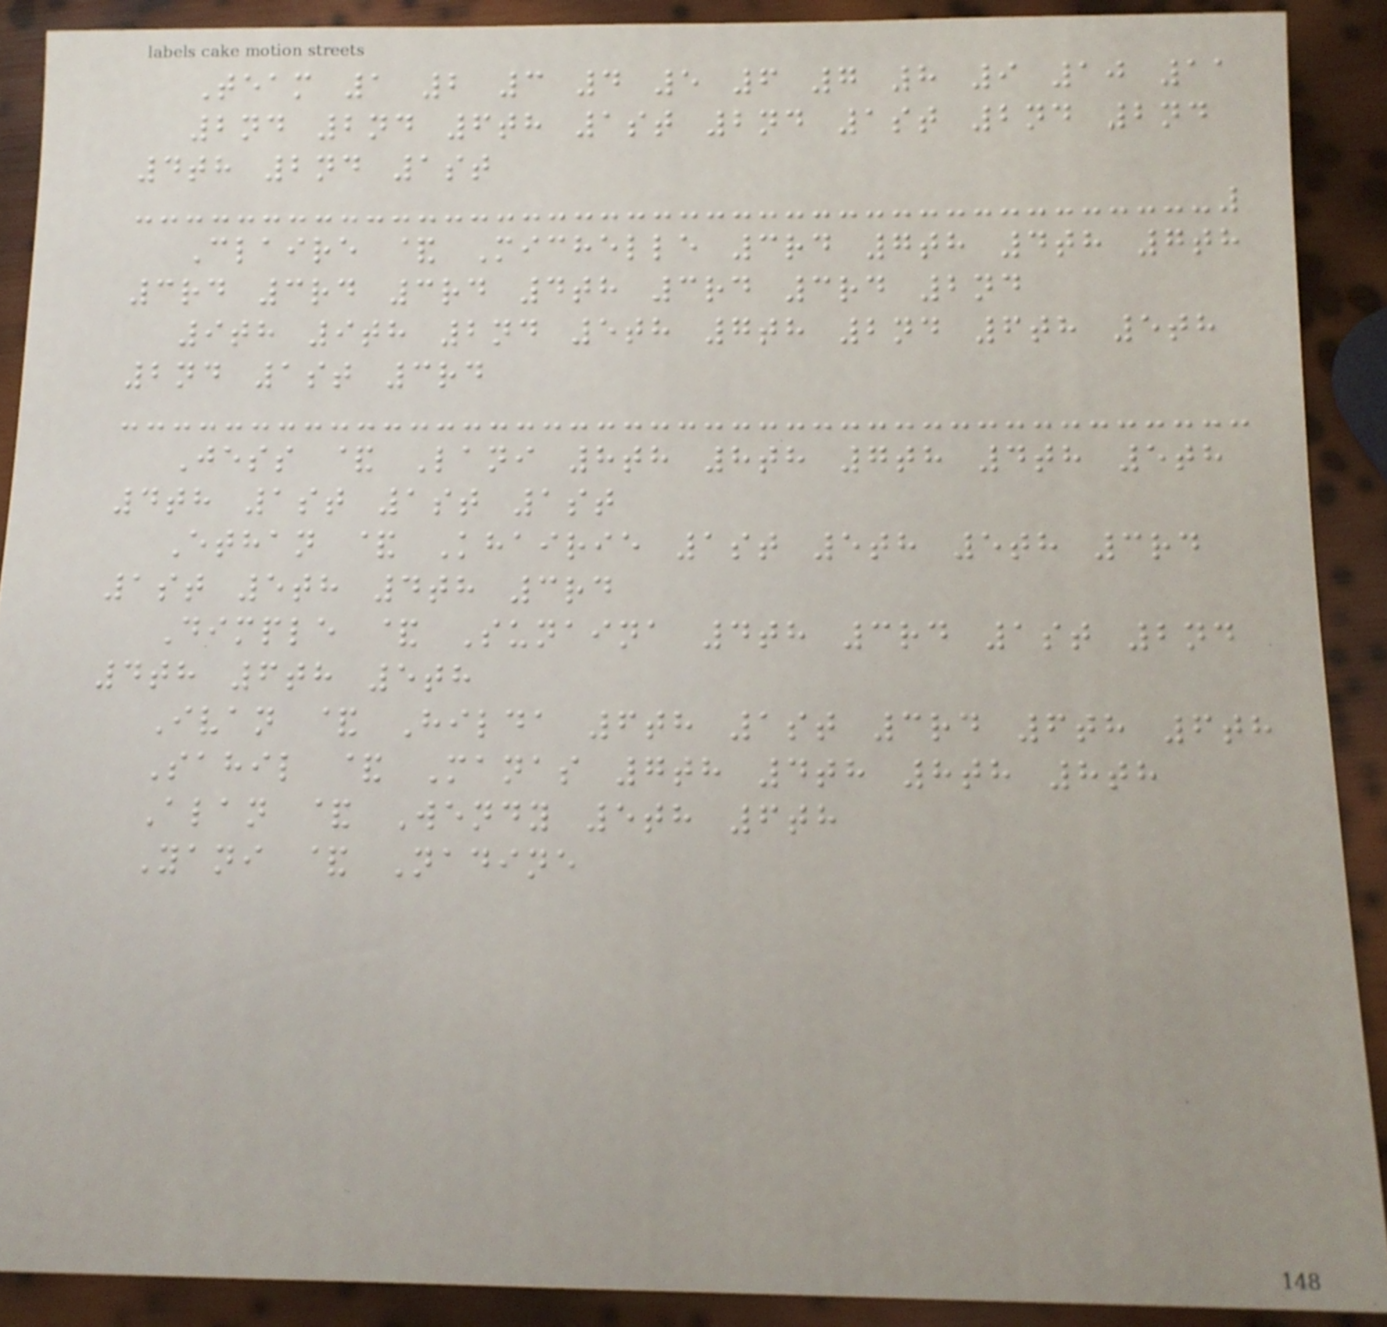Team 1 2 3 4 5 6 7 8 9 10 11
2nd 2nd 6th 1st 2nd 1st 2nd 2nd
4th 2nd 1st
Claire & Michelle 3rd 7th 4th 7th
3rd 3rd 3rd 4th 3rd 3rd 2nd
9th 9th 2nd 5th 7th 2nd 6th 5th
2nd 1st 3rd
Jess & Lani 8th 8th 7th 4th 5th
4th 1st 1st 1st
Ethan & Khairie 1st 5th 5th 3rd
1st 5th 4th 3rd
Dimple & Sunaina 4th 3rd 1st 2nd
4th 6th 5th
Ivan & Hilda 6th 1st 3rd 6th 6th
Sahil & Manas 7th 4th 8th 8th
Alan & Wendy 5th 6th
Yani & Nadine
